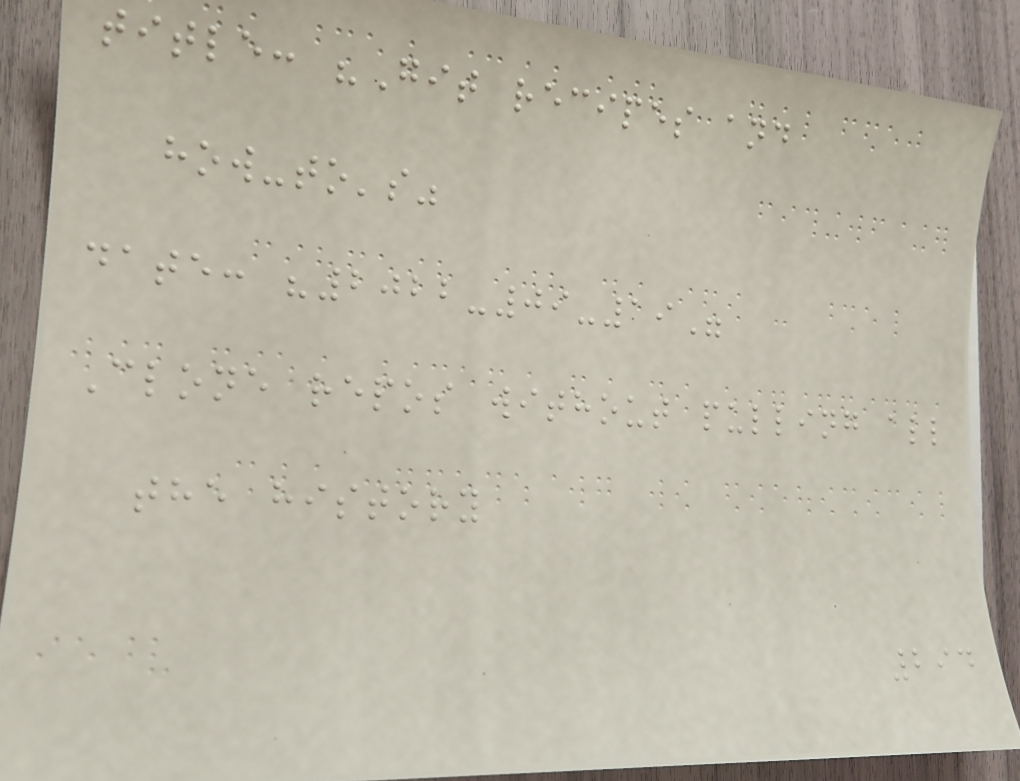title: "Git recipes and
how-to's"
date: "2022-09-19"
Clone repos without pulling all
the history
294
